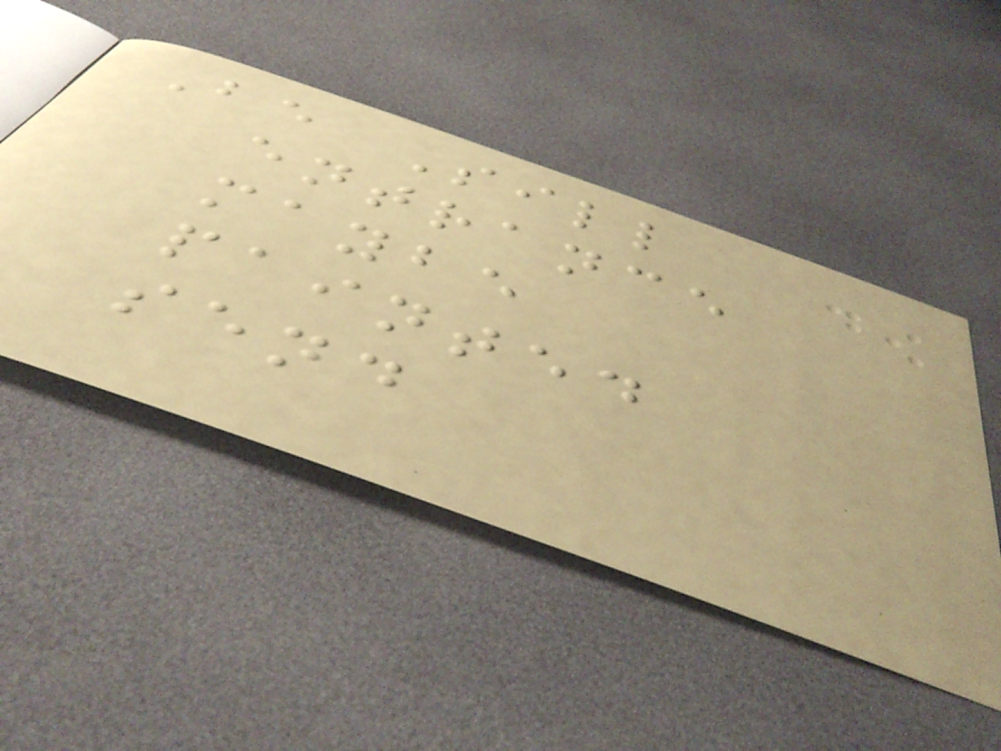Be Sill
entrance
maybe
painted
send
